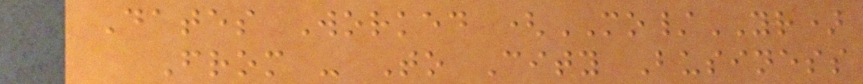Dates Worked (MO/YR)
From - To City Business
